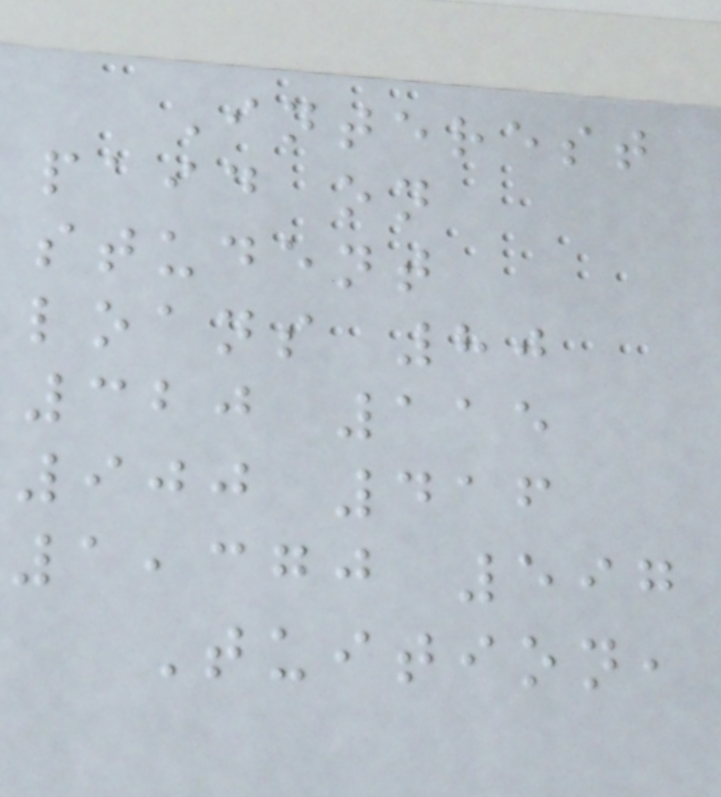Interest
paid on
student
loans 80
320 115
900 416
1,370 597
Tuition,
